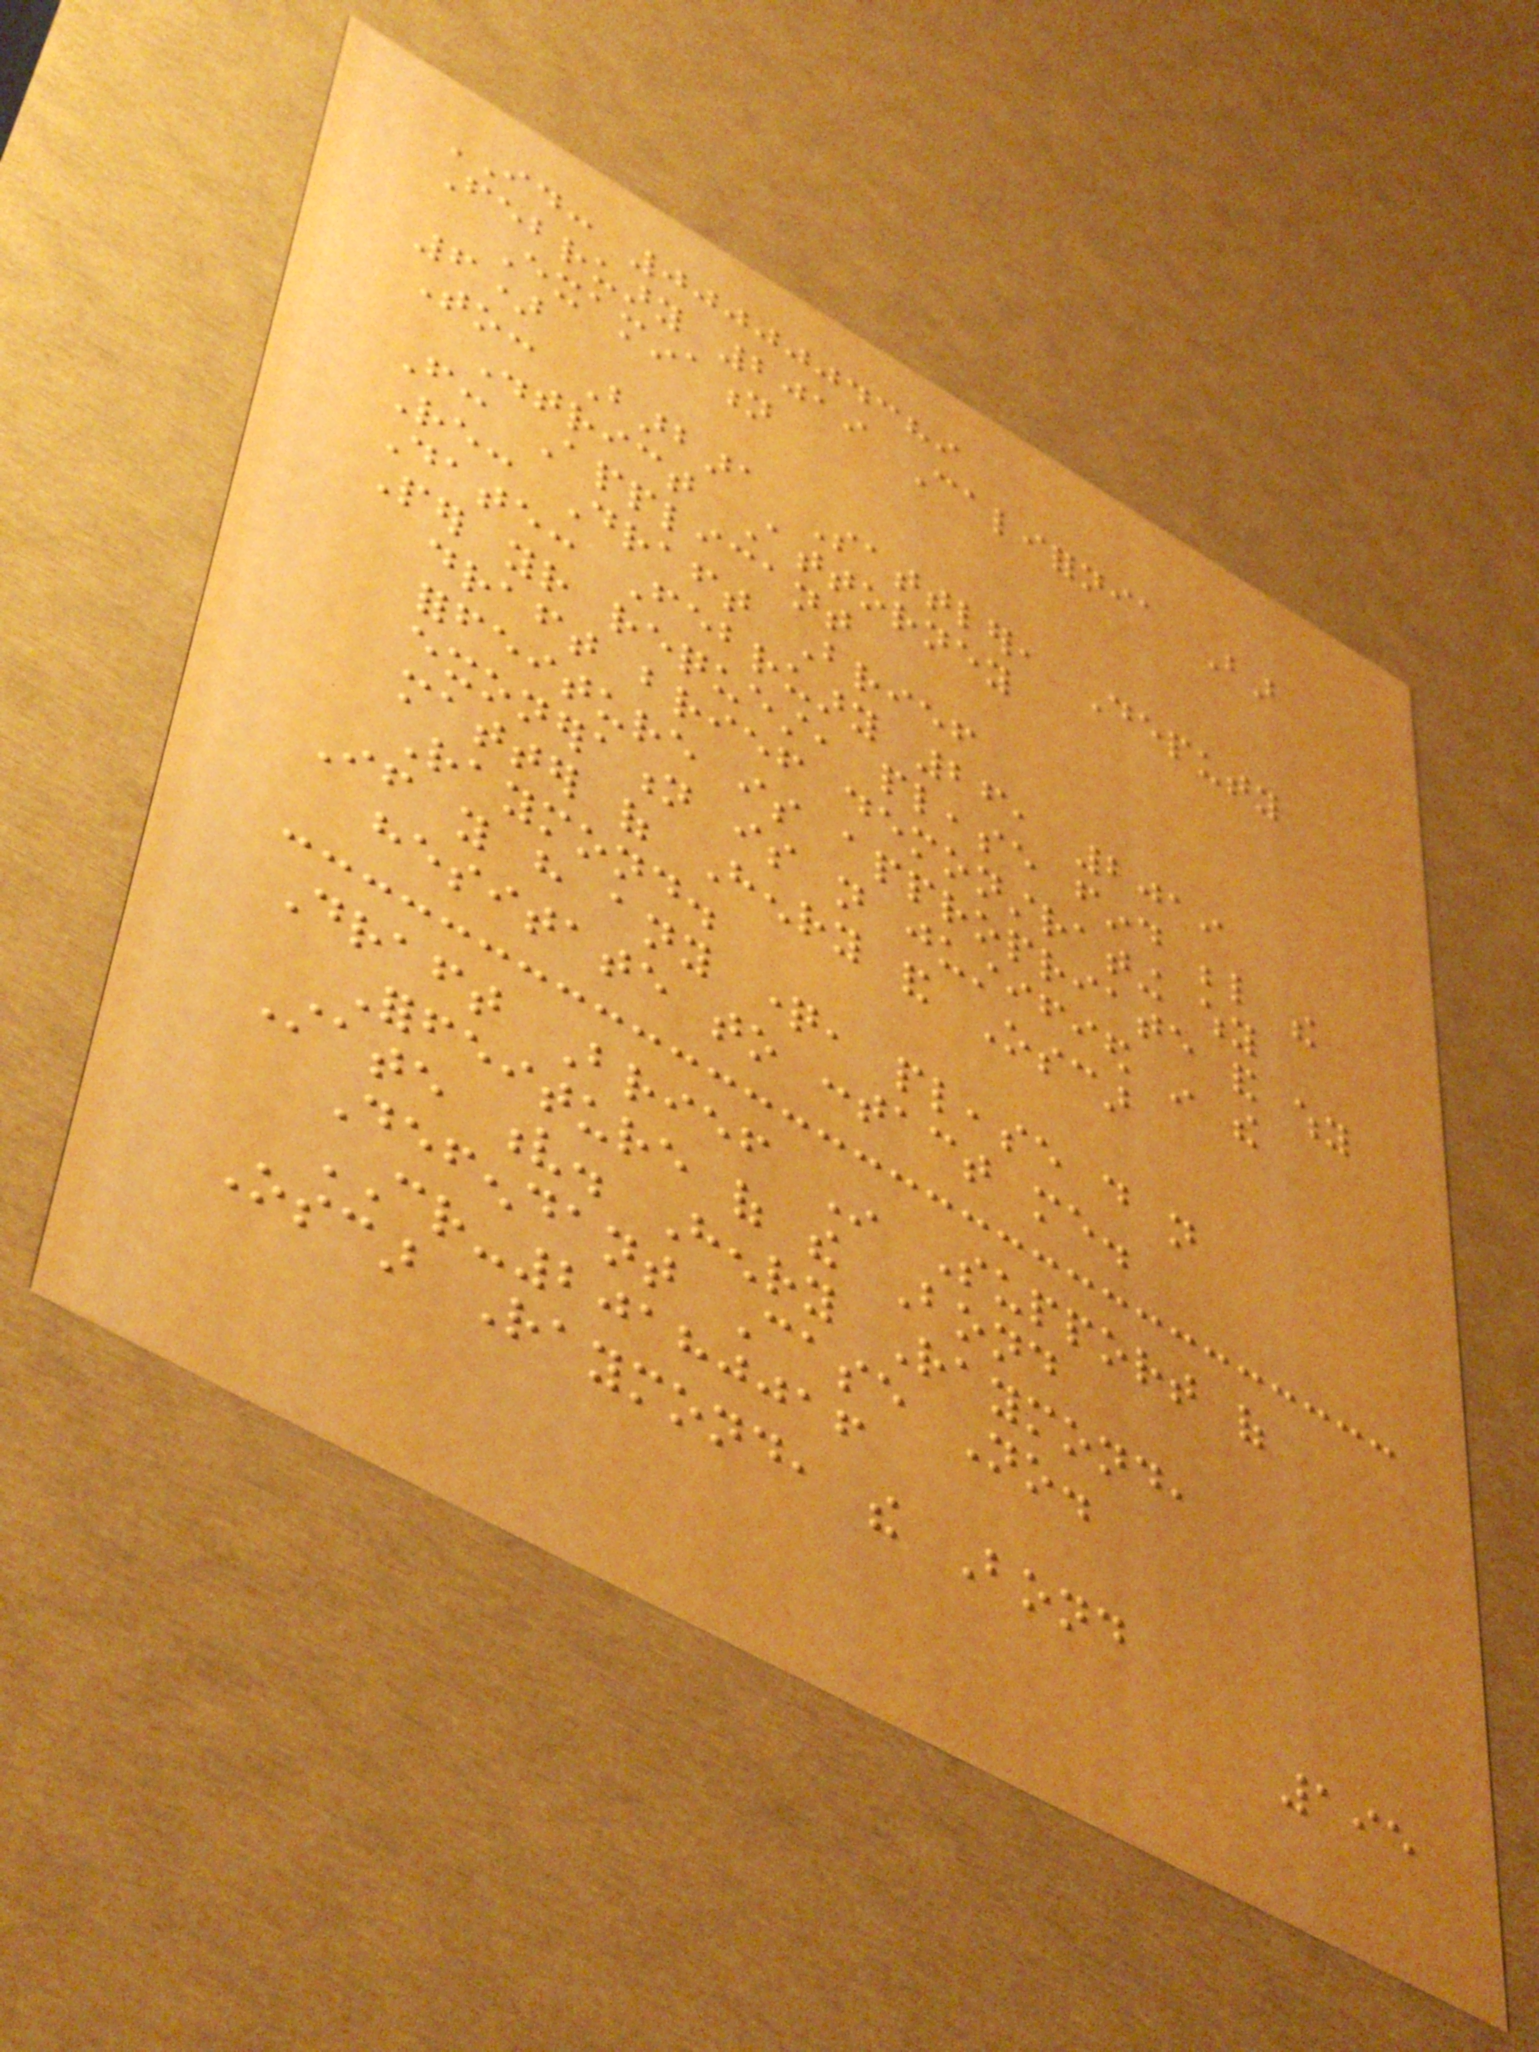ID: 0000004389
February 2019 California Bar
Examination
6)
To: Barbara Sattler, Deputy
District Attorney
From: Applicant
Re: Draft Brief
Date: February 26, 2019
Per your request, please find below the
draft brief demonstrating why
forfeiture is appropriate and why
exoneration is not justified in the
matter of Henry and Oscar
Raymond.
If you have any question, please do not
hesitate to contact me.
Draft Brief In Support of
Forfeiture of the Bond
State v. Henry Raymond,
Defendant Case No.
CR-20180016
Oscar Raymond, the Bond
195
